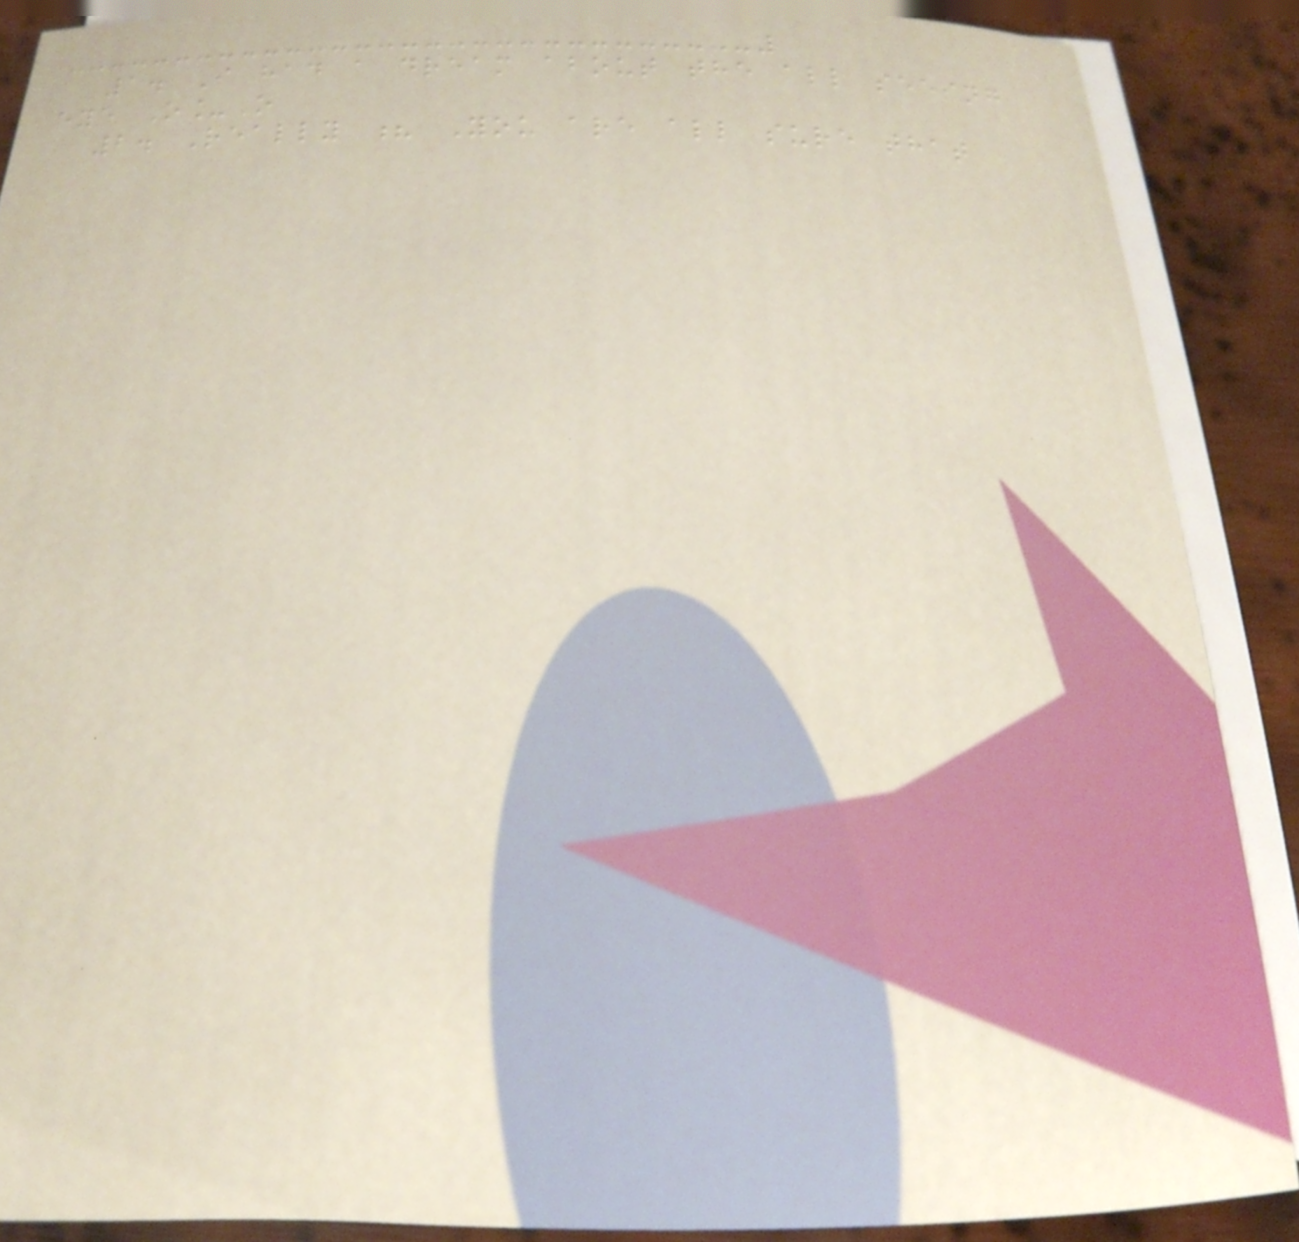1. I had a dream about the all seeing
eye O_O
2. Really ? You are all sure that
